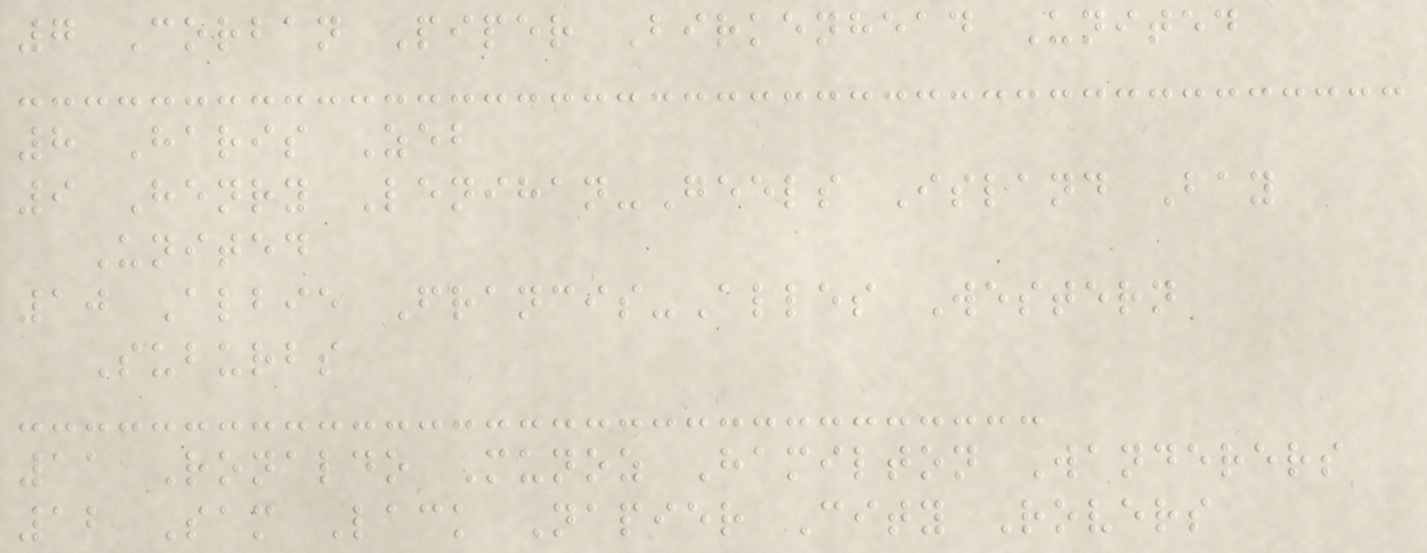7 Corban Piper Birkenhead United
8 Haris Zeb
9 Henry Lenihan-Geels Island Bay
United
10 Albie Francis-Alles Western
Suburbs
11 Ronaldo Munoz Hamilton Wanderers
12 Sam Lack Napier City Rovers
